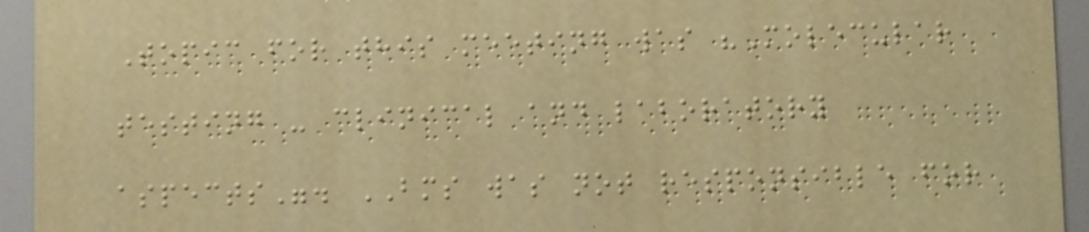Topic for this meeting was "Molecular
testing - clinical and laboratory
aspects". BMS was not responsible for
